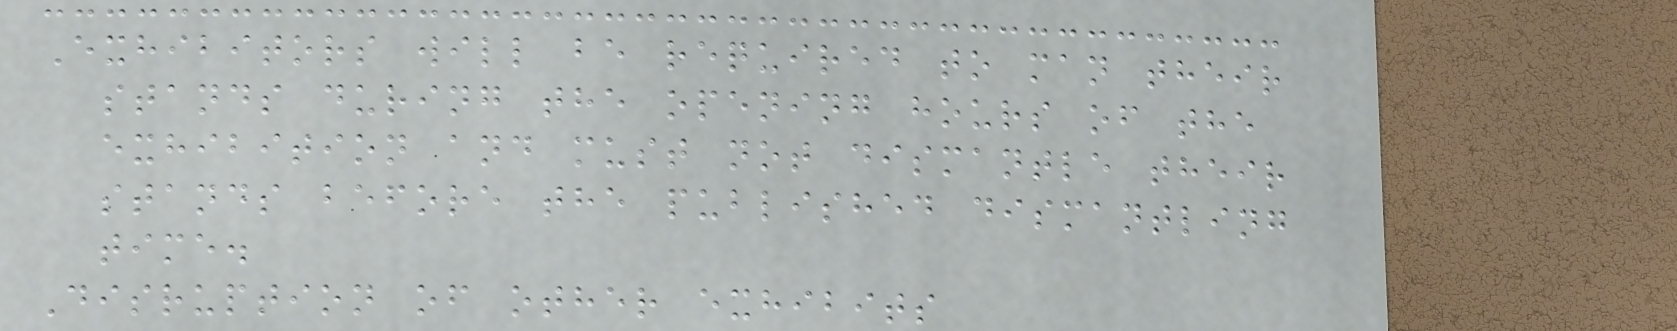Exhibitors will be required to man their
stands during the opening hours of the
exhibition and must not dismantle their
stands before the published dismantling
time.
Disruption of other exhibits
